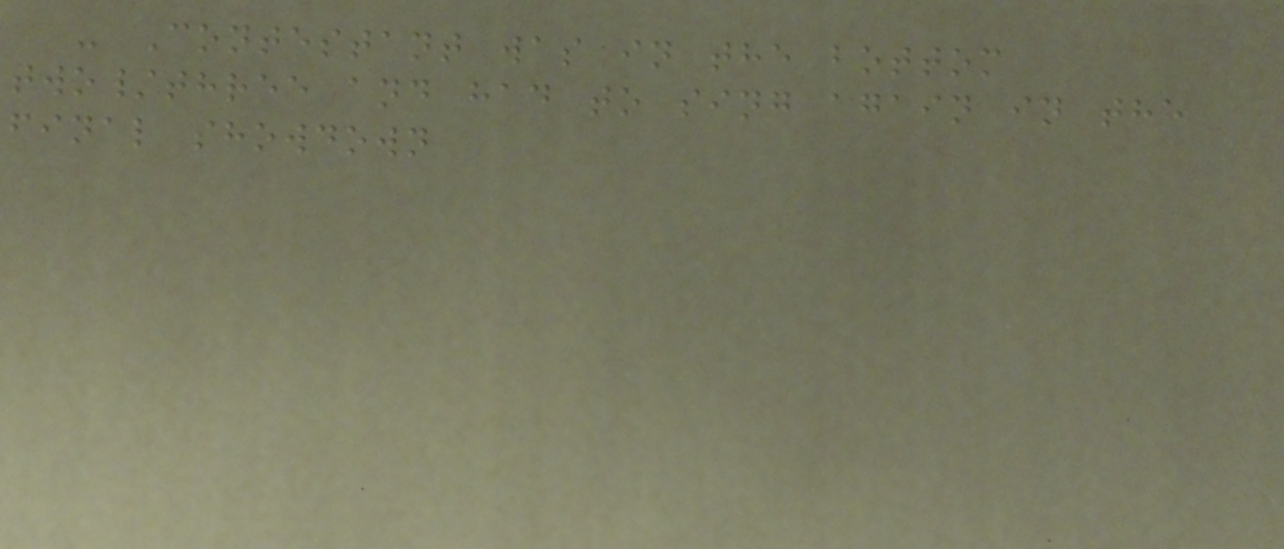- Contestant was in the bottom
two/three and had to sing again in the
final showdown
